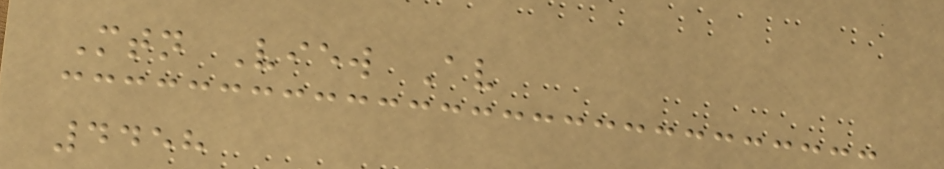Mtn View Av
4458
